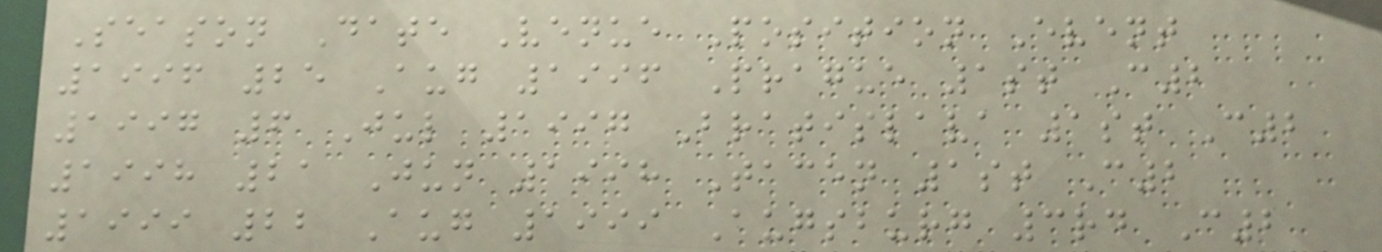Season Date Venue Position Event
1996 25 Aug 1996 Prague 1st C2
1997 6 Jul 1997 Bratislava 1st C2
1998 21 Jun 1998 Tacen 1st C2
1999 22 Aug 1999 Augsburg 3rd C2
